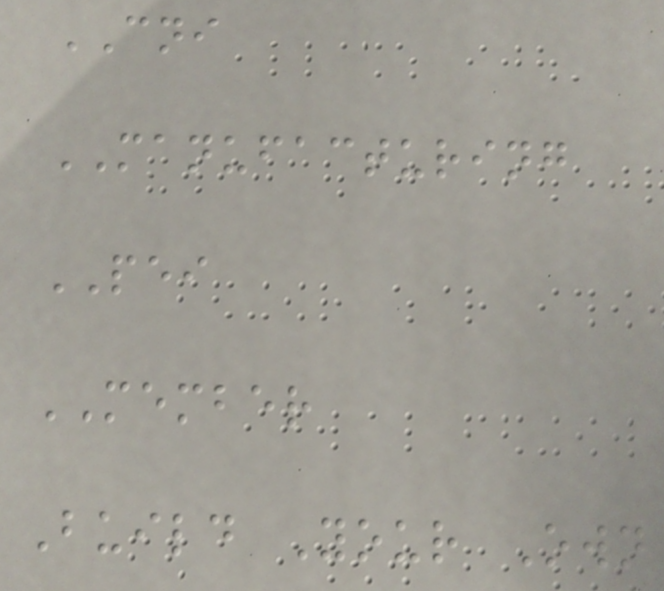CNI
MANUFACTURING
PEI
MEMBER
Build Your Own
